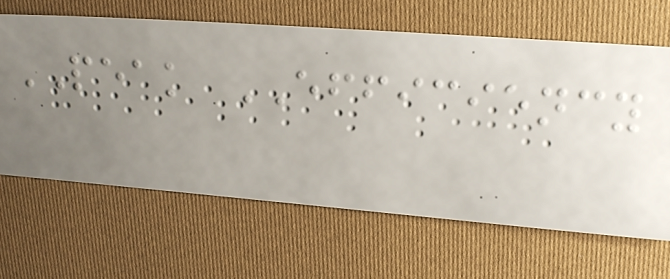PEAK EFFICIENCY
